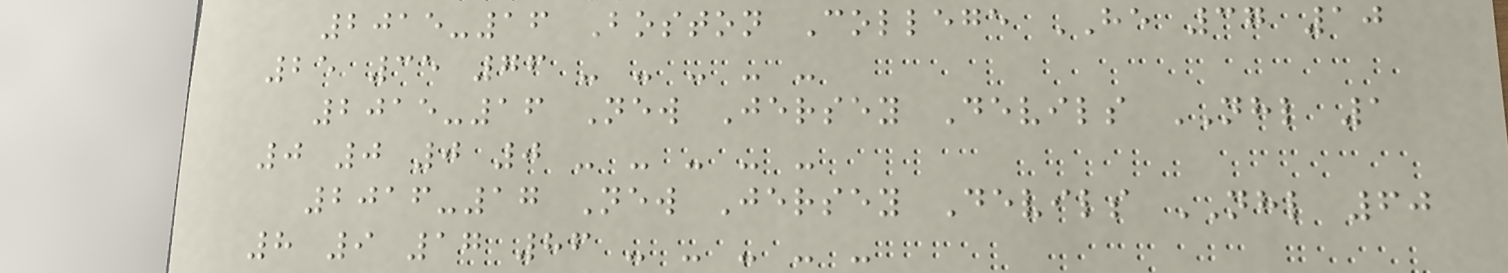2015-16 Boston College HE 37 10
25 35 76 - - - - -
2015-16 New Jersey Devils NHL 1
0 0 0 0 - - - - -
2016-17 New Jersey Devils NHL 60
8 9 17 86 - - - - -
